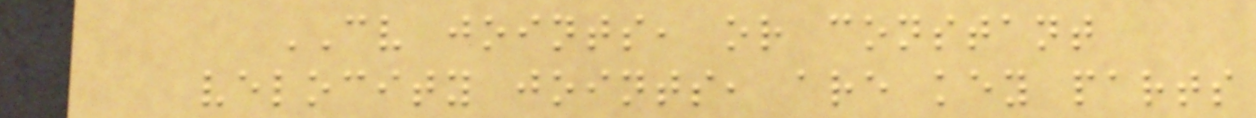CV joints, or constant
velocity joints, are key parts
